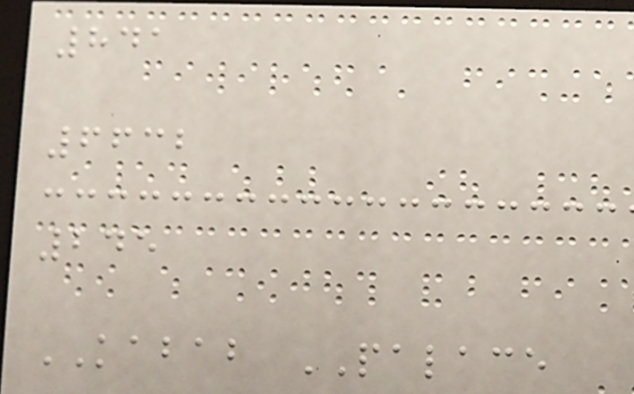841
6632
245
KABAB PALACE
